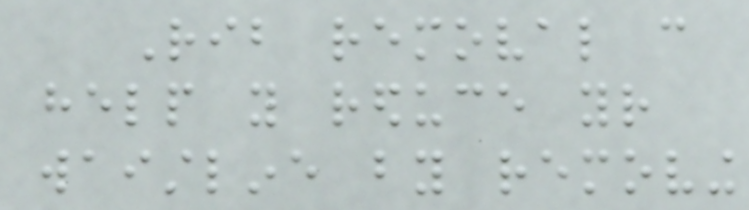Rib removal can
help you reduce your
waistline by removing
